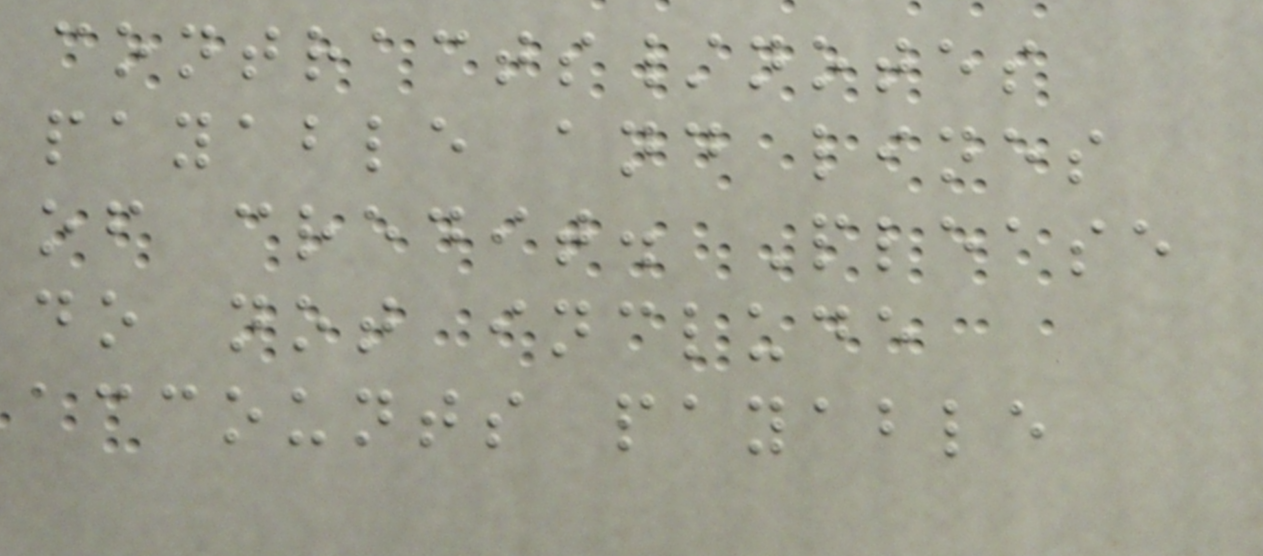contracts/notes
payable and lines
of credit. Please
do not include
accounts payable
